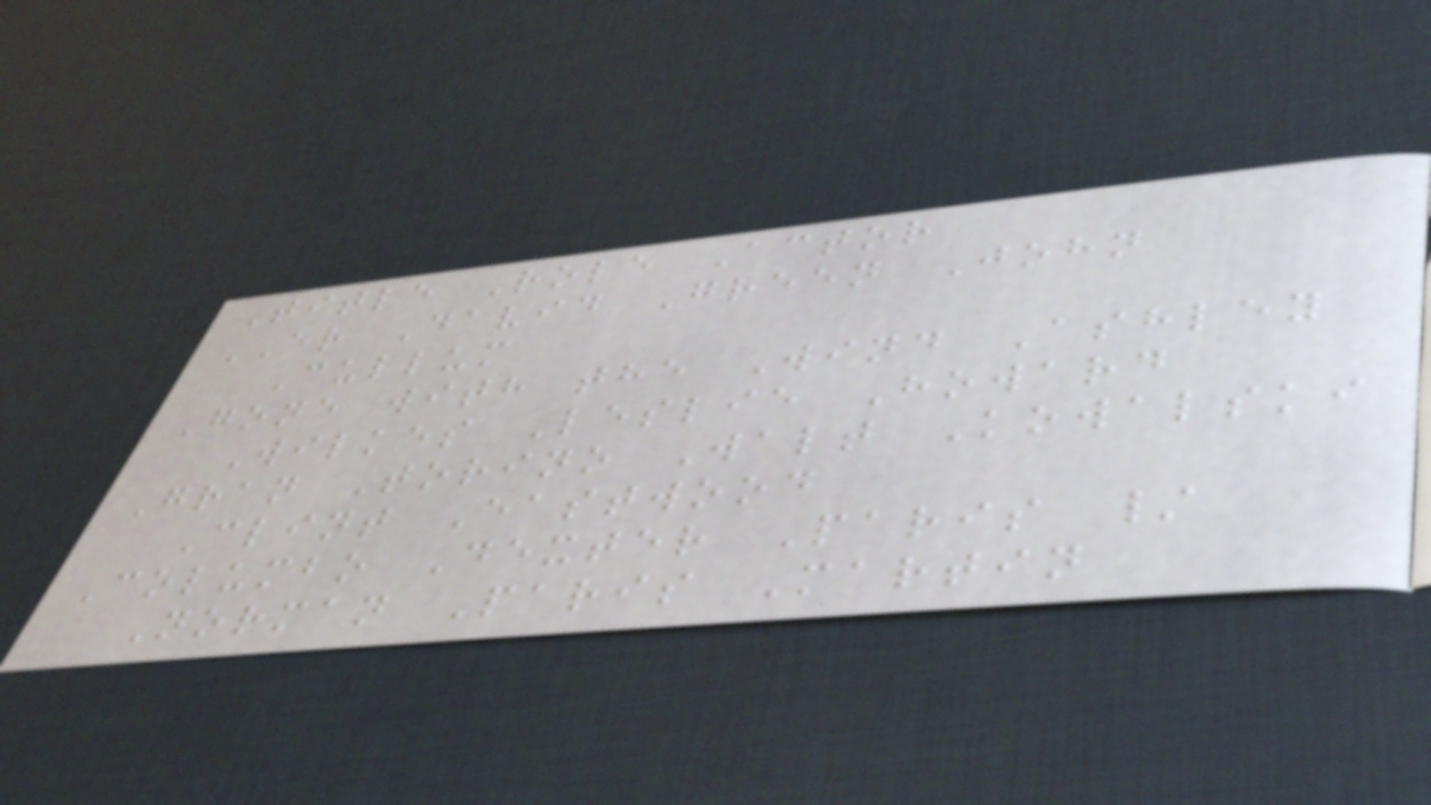Title Role Actor
ER David Green John
Cullum
Gone with the Wind Ashley
Wilkes Leslie Howard
Gran Torino Walt Kowalski
Clint Eastwood
Columbo Dexter Paris /
Norman Paris Martin
